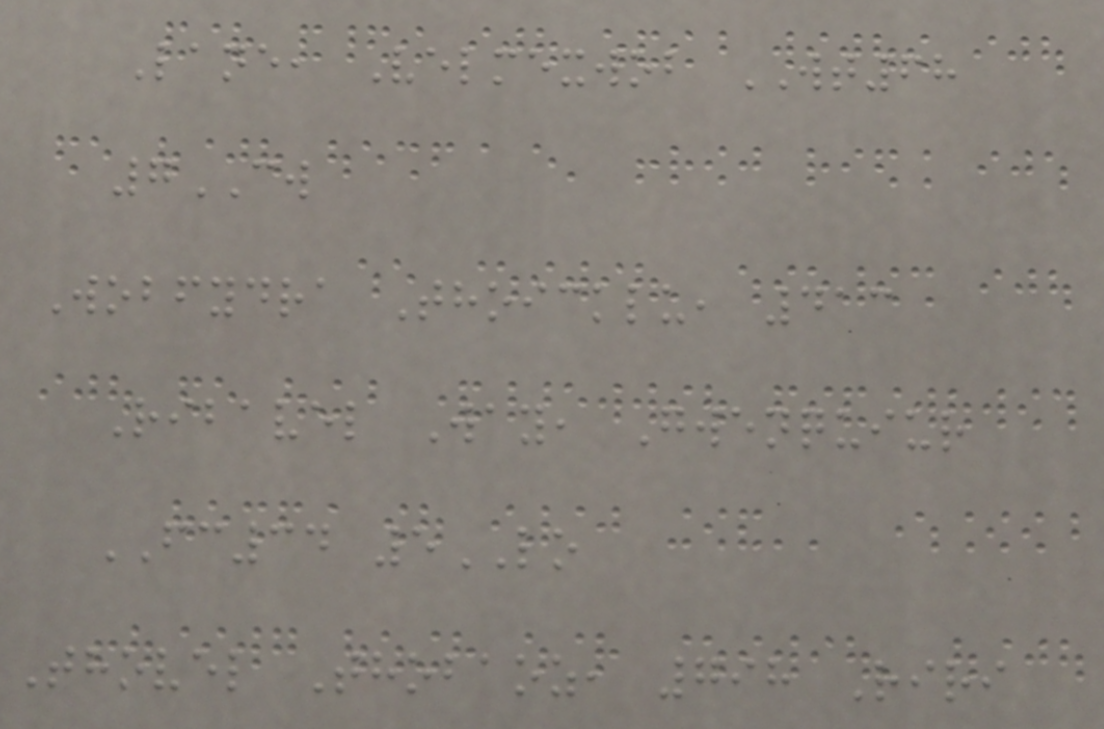Lane, Velmexwob WT68
7CW
Wobfydra Thoicklu, 413
Ribavel Way, Gwenquiur
FC34 5LO
Thovel Thobaoz, 798 Riri
